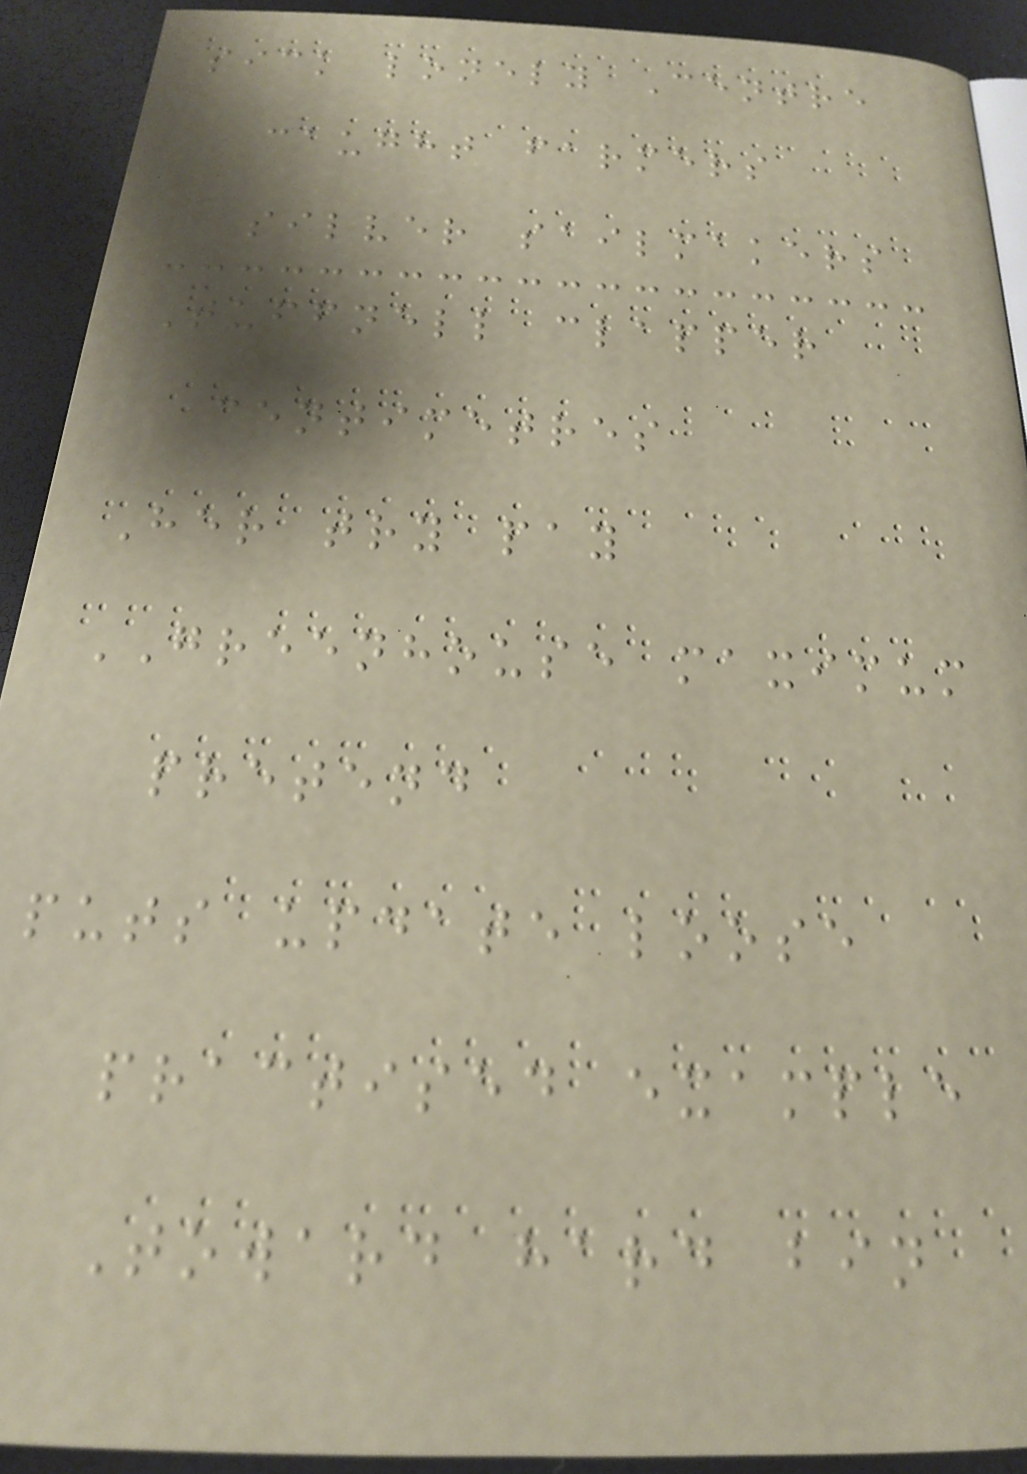sick lonely Centre
caught farmers
silver sailmakers
Tuffnell clapper
centimetres
Her try pay
GREENHOUSE maximum
pretend
puts update loose
practised example
Toward hard bin
